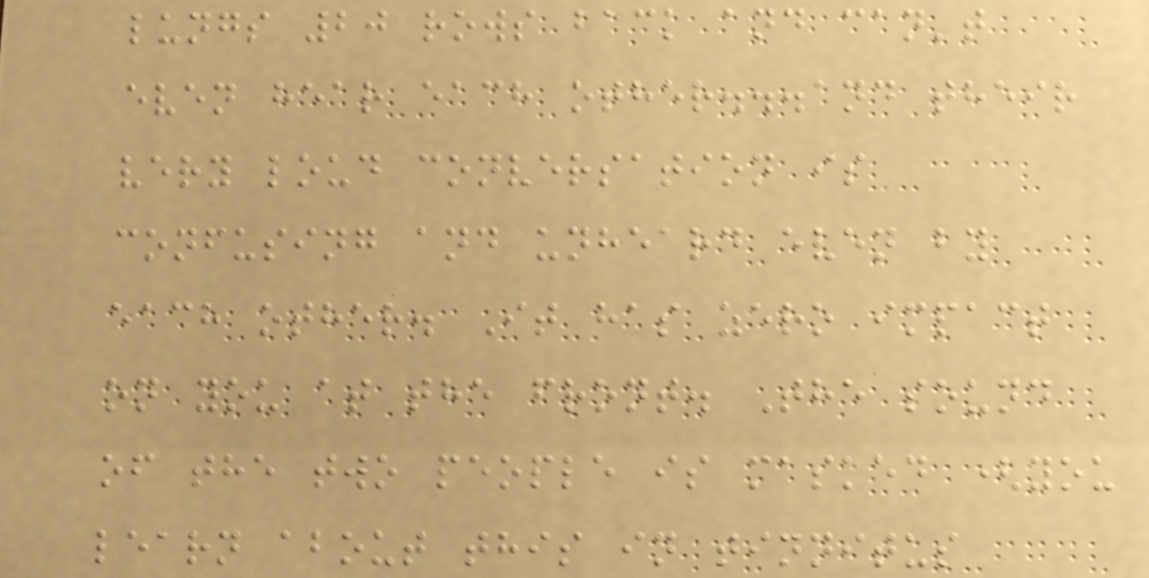lungs 20 rows back and can't
even hear each other...and their
very loud conversation is
confusing and unheard even by
each other. It has zero impact
on you at the front. The sound
of the two people is masked (you
learn about this in tinnitus
